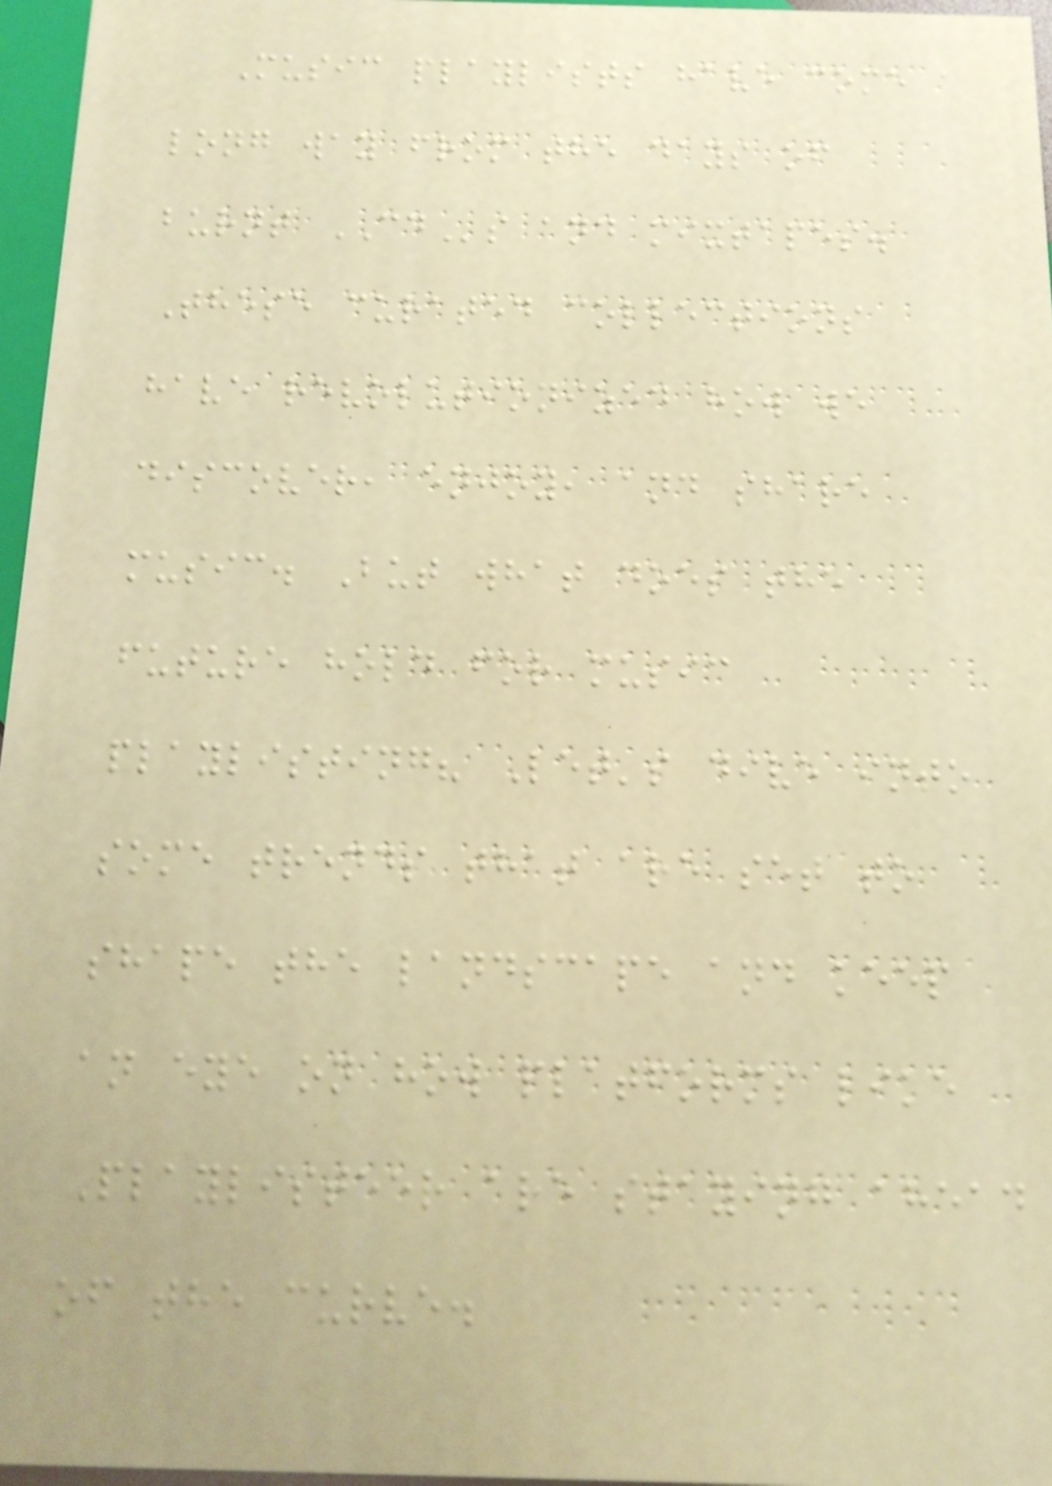Music playlists have come a
long way from the days of
burnt CDs and mixtapes.
These curated collections
have revolutionized how we
discover, enjoy, and share
music. But what does the
future hold for music
playlisting? Let's dive into
some trends that are set to
shape the landscape and keep
an eye on how platforms like
Playlisteer are staying ahead
of the curve.
